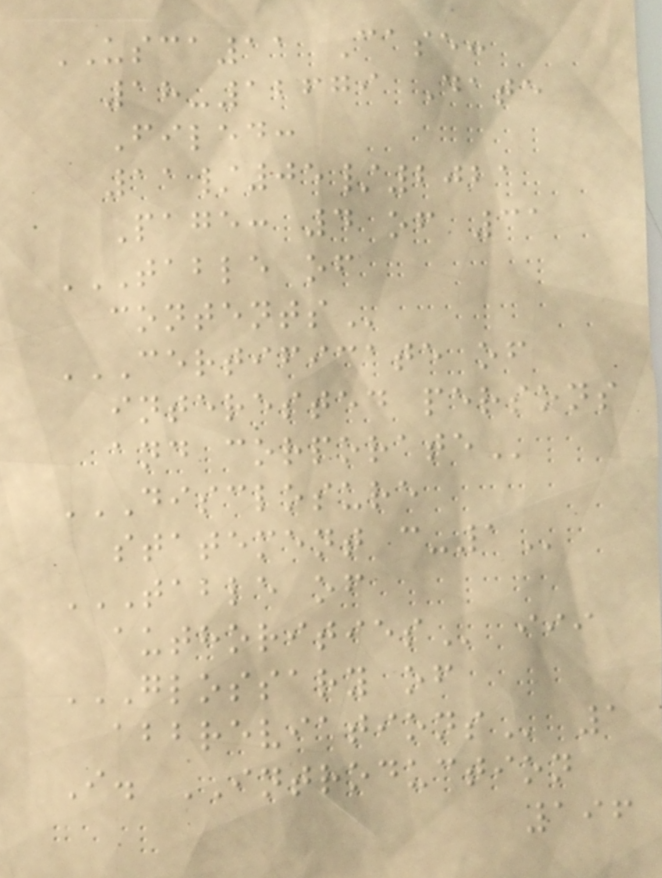USCA11 Case:
18-12679 Date
Filed:
11/05/2021
Page: 4 of 31
TABLE OF
CONTENTS
CERTIFICATE OF
INTERESTED PERSONS
AND CORPORATE
DISCLOSURE
STATEMENT C-1
TABLE OF
AUTHORITIES iii
GLOSSARY OF
ABBREVIATIONS 1
I. INTRODUCTION
196
